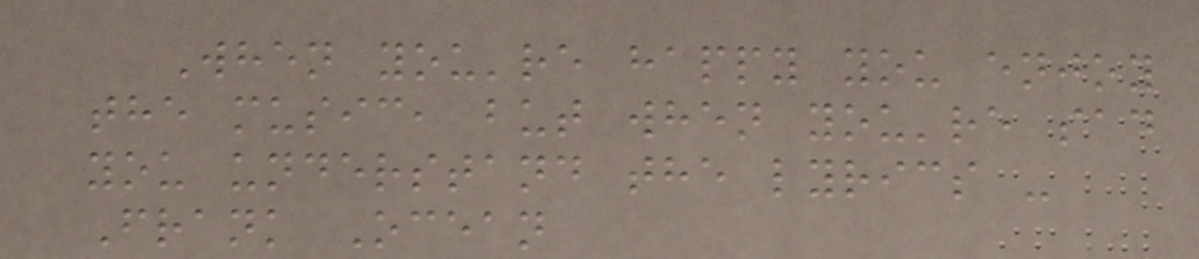When you're happy you enjoy
the music, but when you're sad
you understand the lyrics -
Frank Ocean
